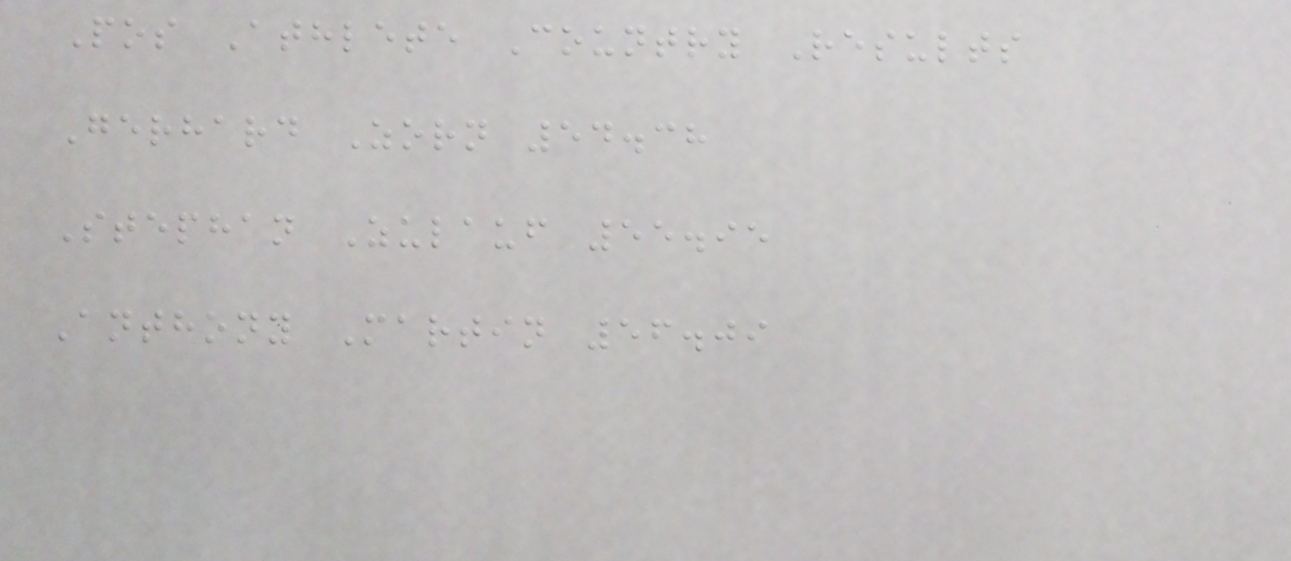Pos Athlete Country Results
Gerhard Zorn 54.38
Stephan Zulauf 55.95
Anthony Martin 56.09
